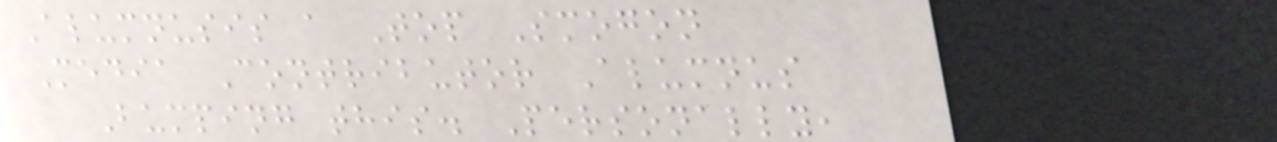Alumnusis a Top Smogon
Media Contributor Alumnus
Bumping this. Personally,
